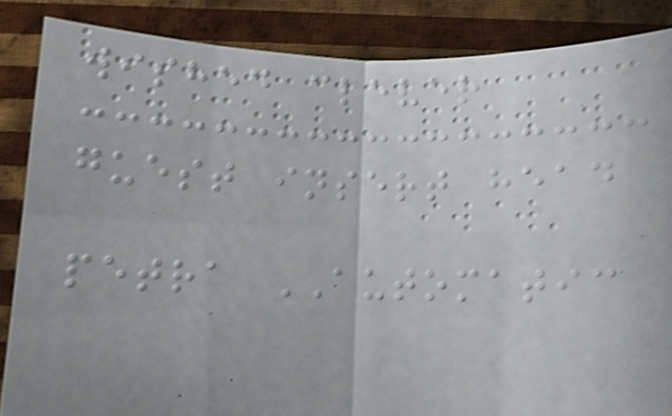wished clever
guest insert head
petra AUTOMATIC
